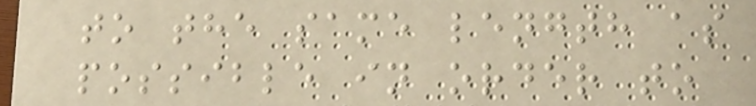to the same length as
possible in order to
